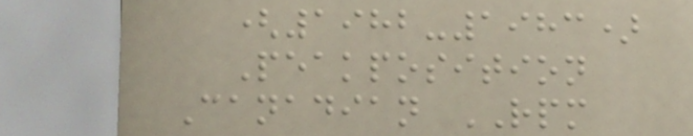(1982-1983)
Peakposition
Canadian RPM
